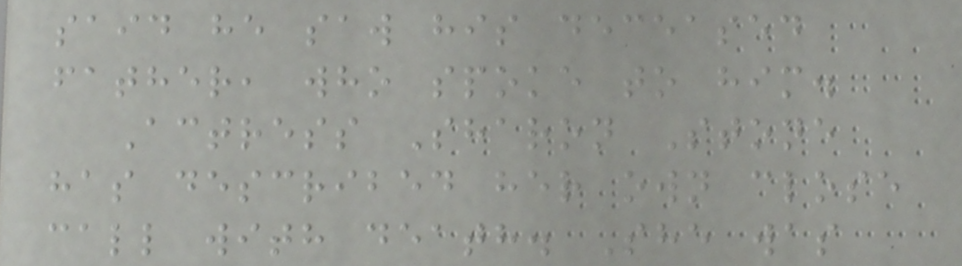said he saw his deceased
father, who spoke to him.
Actress Sharon Stone
has described her own close
call with death. She was
